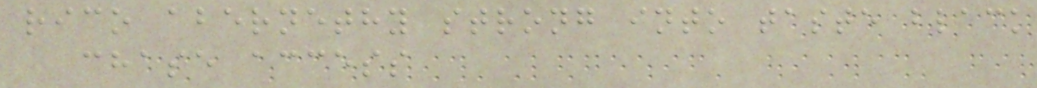rico abernethy strong into taste black
chase access
